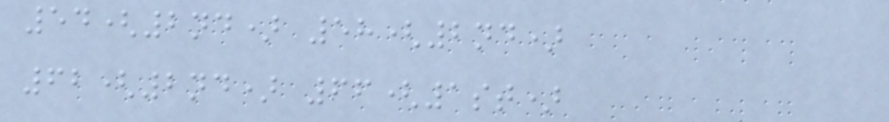54(2nd) 58(2nd)
62(2nd) 66(1st)
